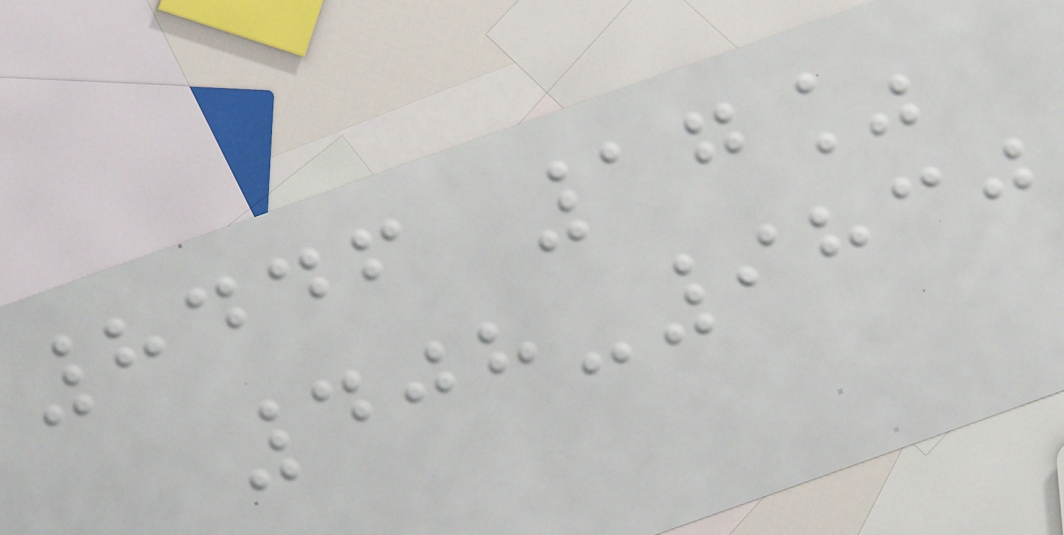8446 17%
408-9830
